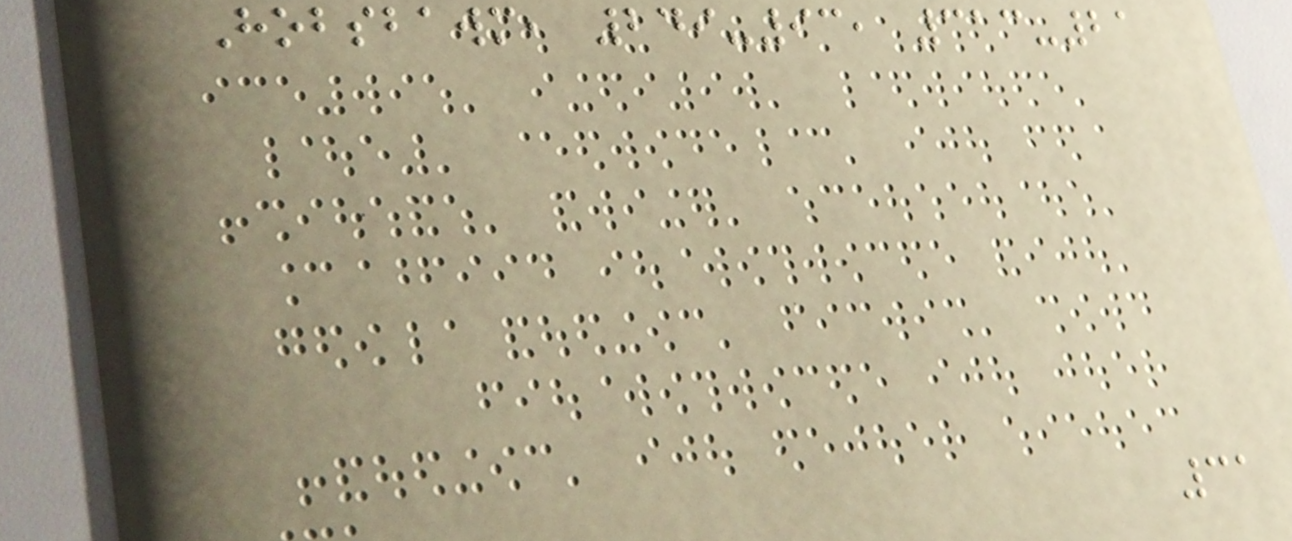Hobsbawm, 249-93, 313-21
31
